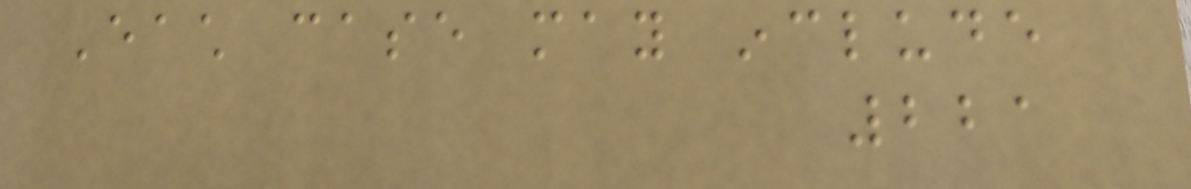Each case may include
221
